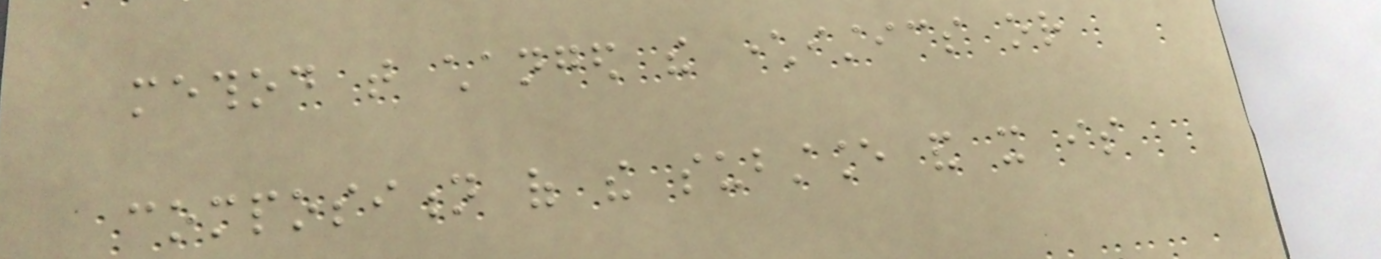method that changed the characteristics or
composition of the substance and it is
